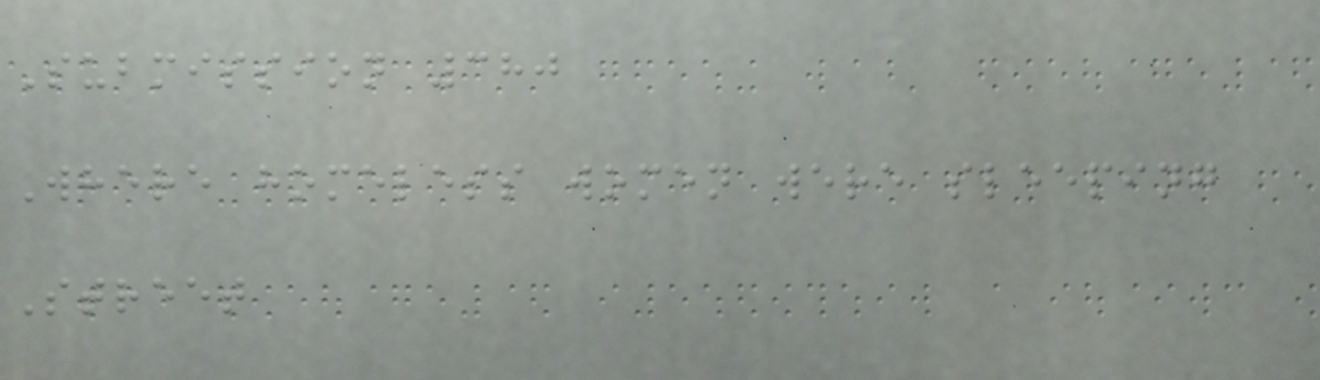Submission 380
Where homeless women were sleeping
Street
